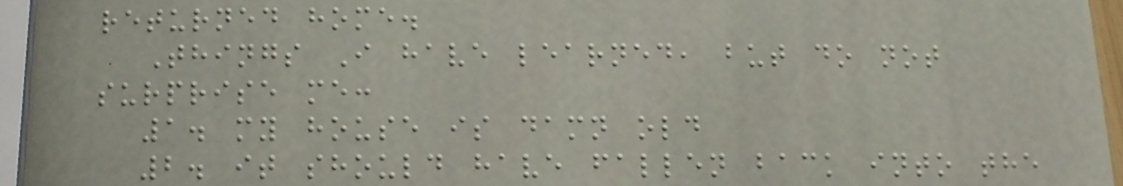returned home.
Things I have learned, but do not
surprise me:
1. my house is damn old
2. it should have fallen back into the
